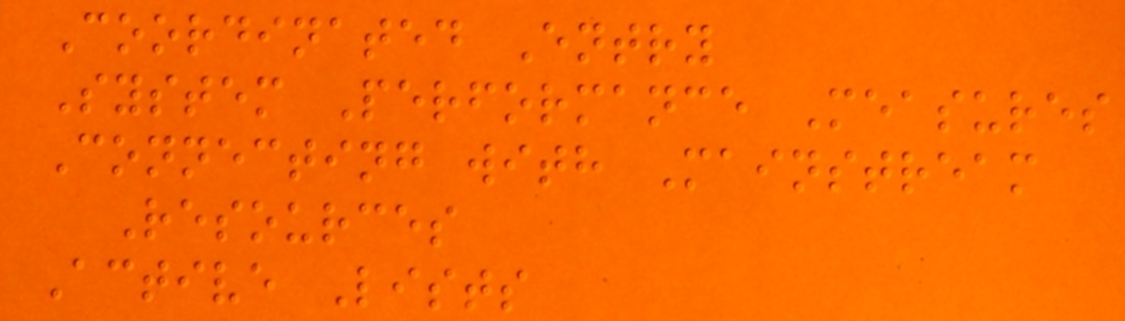Coordinated Entry
System Performance Measures
Connecting with Mainstream
Resources
Active Lists
